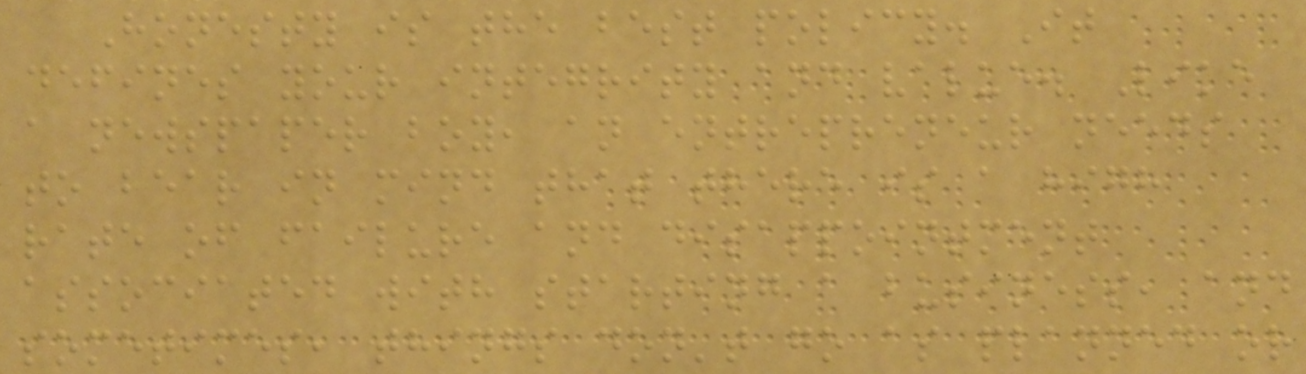Honesty is the best policy. It
defines your integrity and value. Like
a newspaper boy, an entrepreneur needs
to bear in mind that there is a high
rate of failure and disappointment
associated with starting a business, and
sometimes, things don't go as planned or
